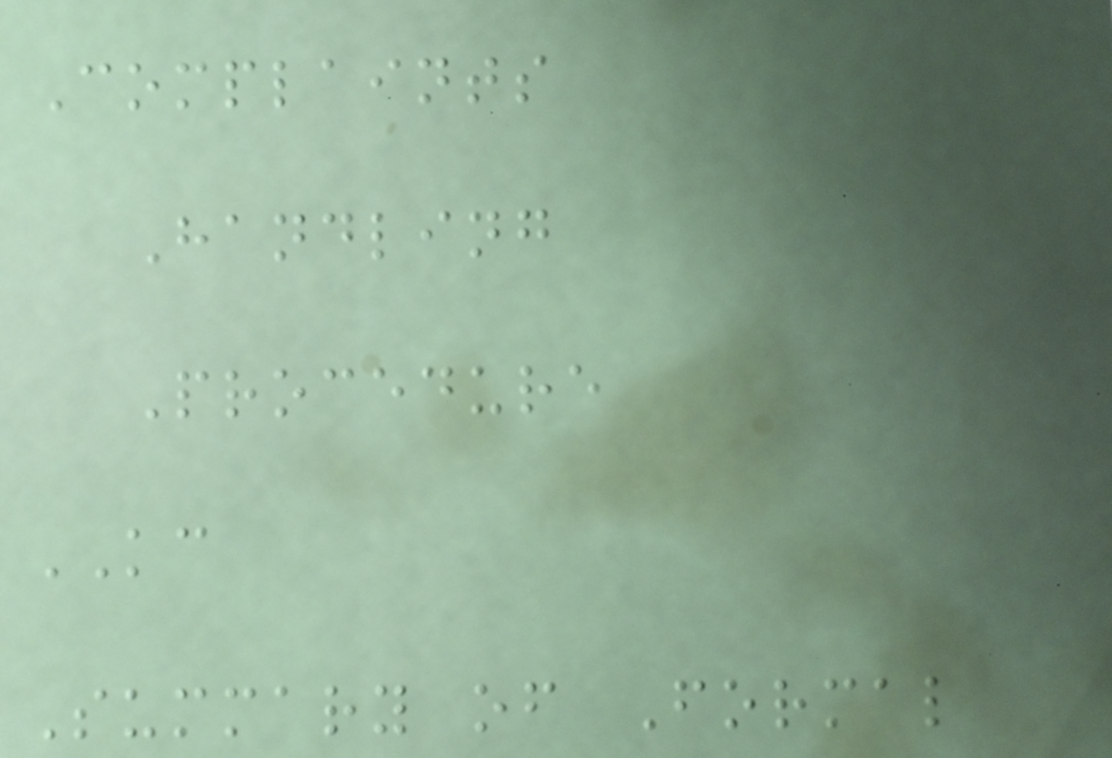Complaints
Handling
Procedure
KC
Summary of Formal
